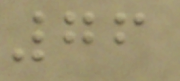76
